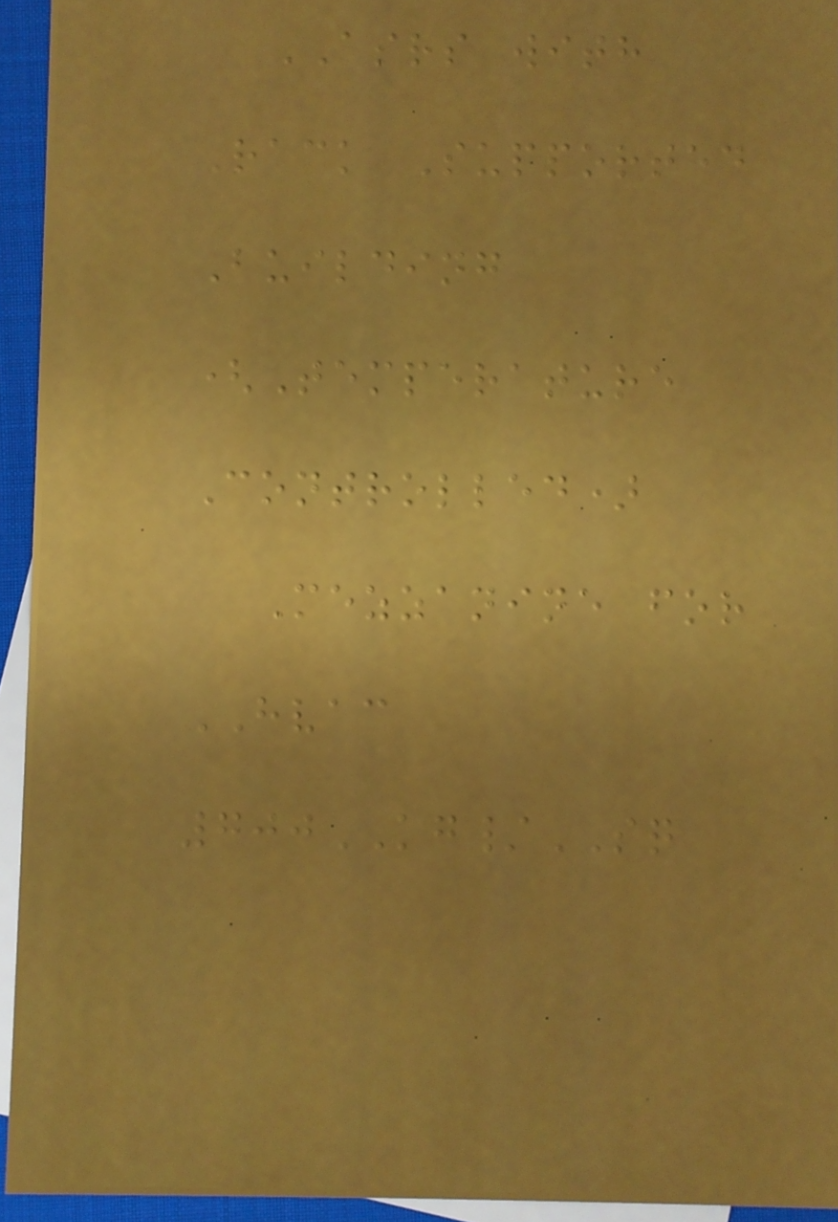ASRS with
Rack Supported
Building
(Temperature
Controlled)
Mezzanine for
HVAC
700KG/SQ
